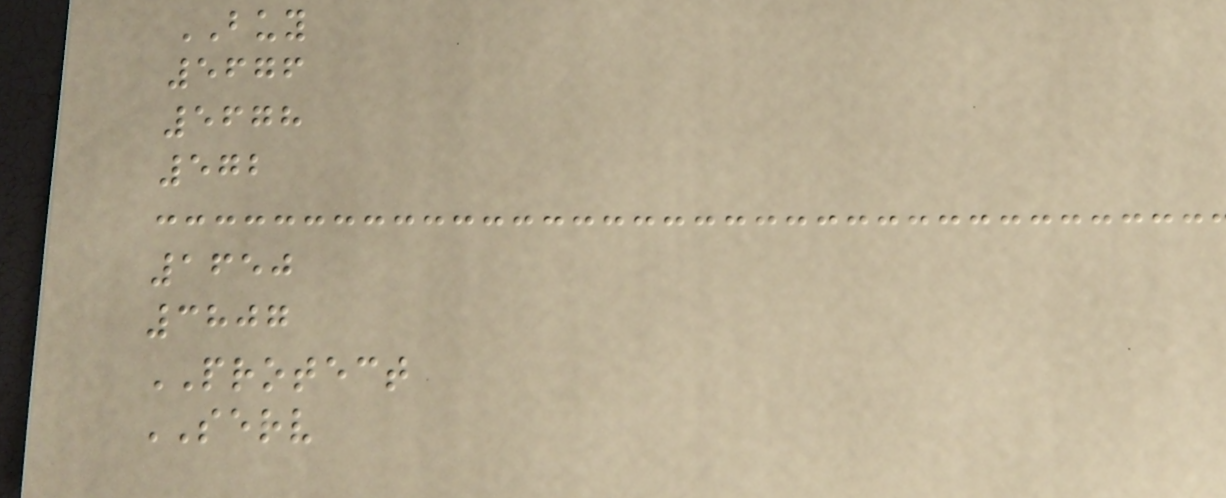BUY
5676
5678
572
1650
3807
PROTECT
SERV
